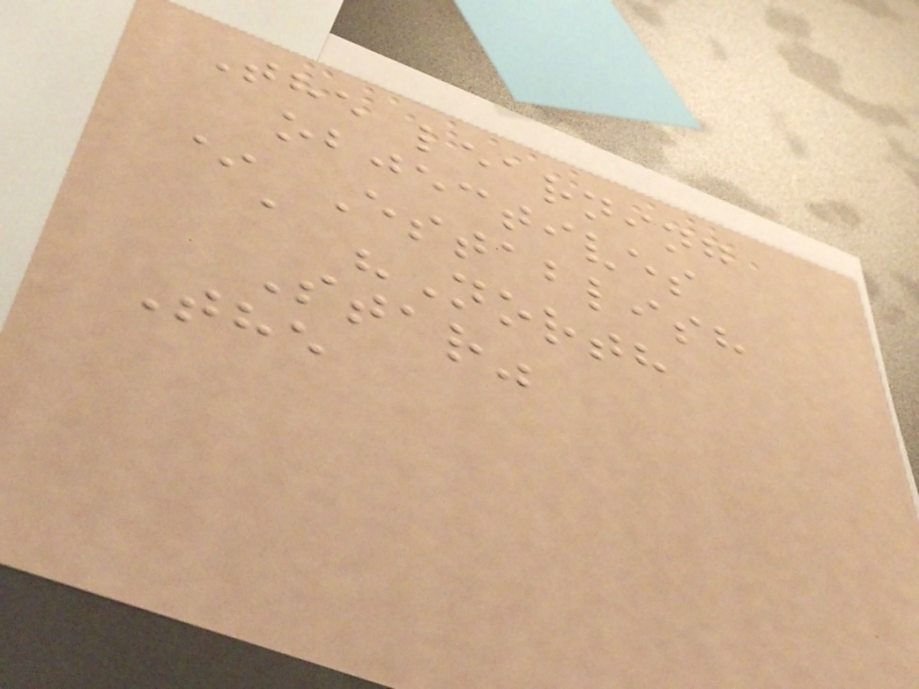The learning
objectives
* Establish
a "North
Star"
The
